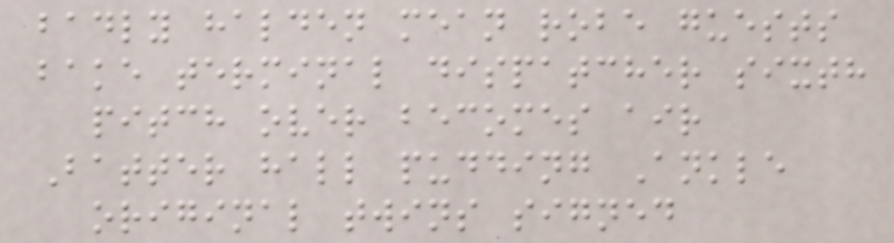badly halden mean robe guests
bake terminal dispatcher sixth
pitch over becomes air
Batter hall pudding Ankle
original twins signed
